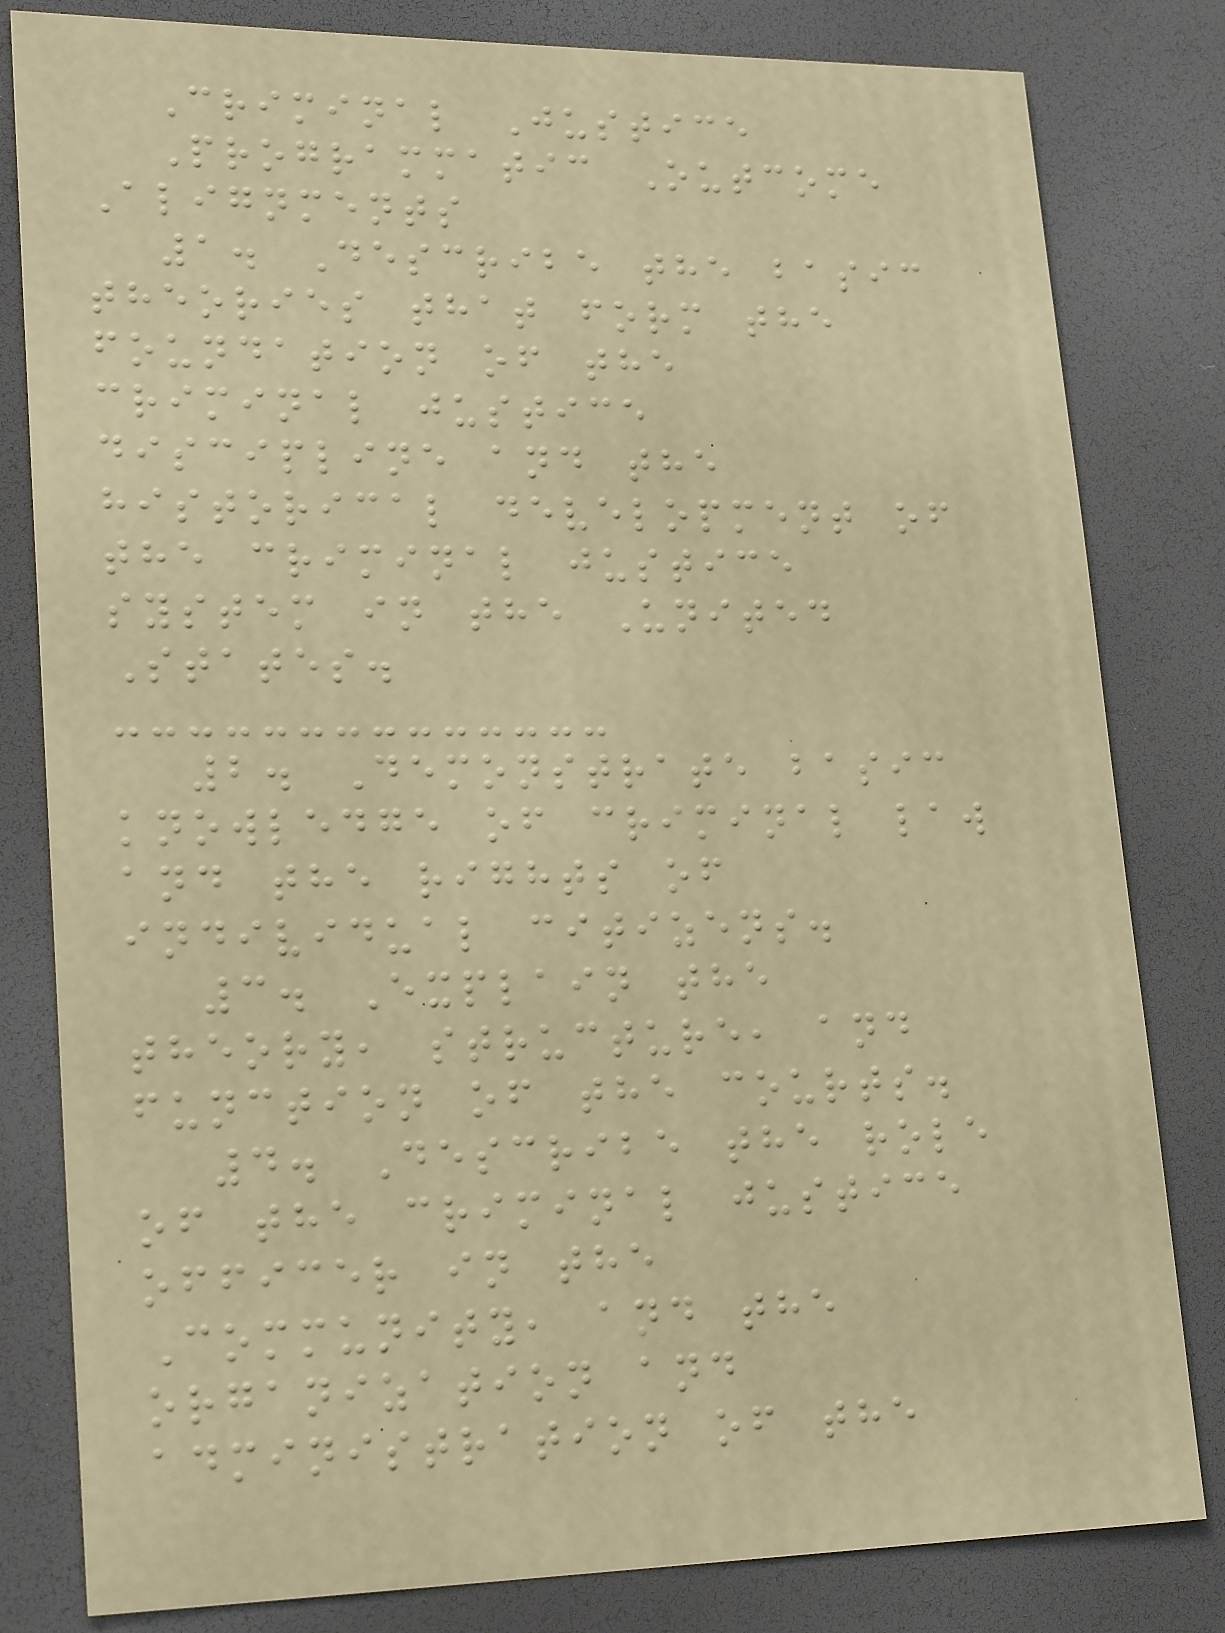Criminal Justice
Programmatic Outcome
Alignments
1. Describe the basic
theories that form the
foundation of the
criminal justice
discipline and the
historical development of
the criminal justice
system in the United
States.
2. Demonstrate basic
knowledge of criminal law
and the rights of
individual citizens.
3. Explain the
theory, structure, and
function of the courts.
4. Describe the role
of the criminal justice
officer in the
Community, and the
organization and
administration of the
